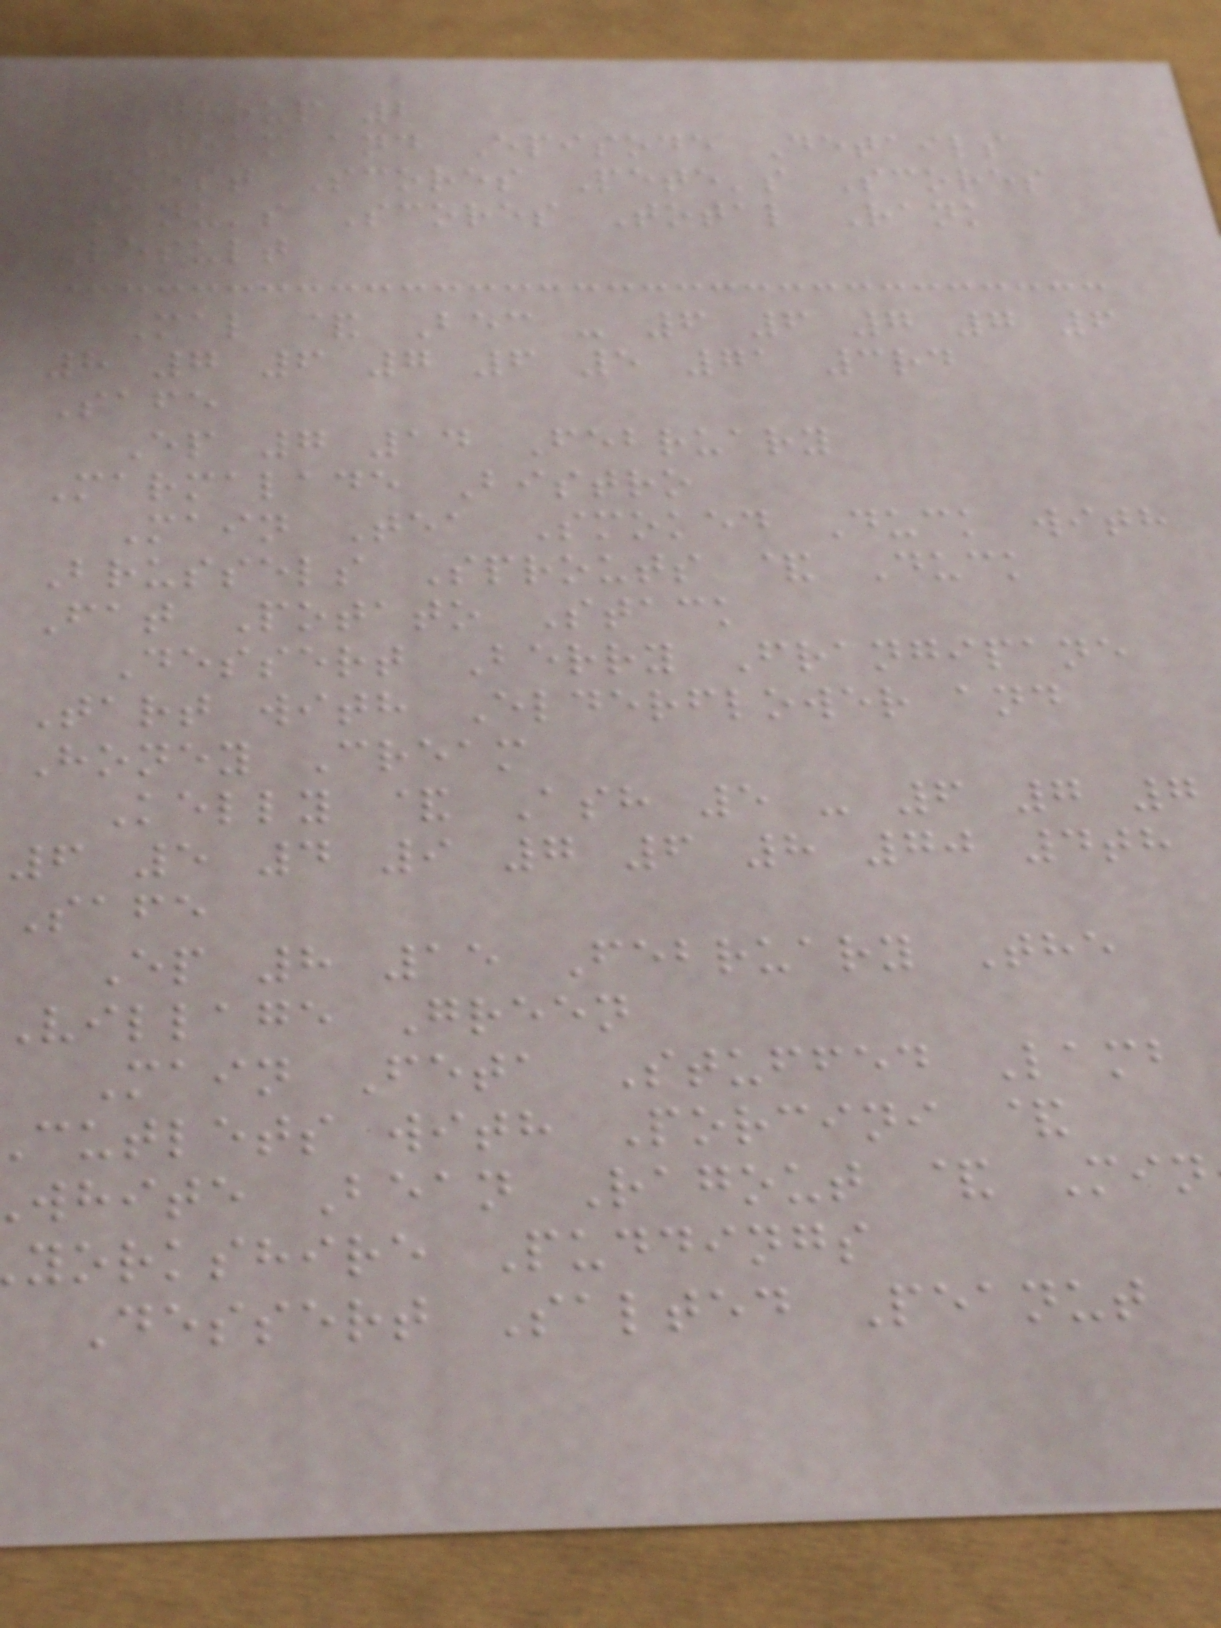Group 2
Team and Episode Details
Guest Scores Pete's Scores
Manu's Scores Total Rank
Result
Mal & Bec - 6 6 7 7 6
8 7 6 7 6 5 71 3rd
Safe
Ep 7 14 February
Marmalade Bistro
Main Tea Smoked Duck with
Brussels Sprouts & Duck
Fat Potato Stack
Dessert Berry Frangipane
Tart with Elderflower and
Honey Cream
Kelly & Ash 5 - 6 7 7
6 5 4 9 7 6 8 70 4th
Safe
Ep 8 15 February The
village Green
Main Feta Stuffed Lamb
cutlets with Porcini &
white Bean Ragout & Min
yorkshire Puddings
Dessert Salted Peanut
